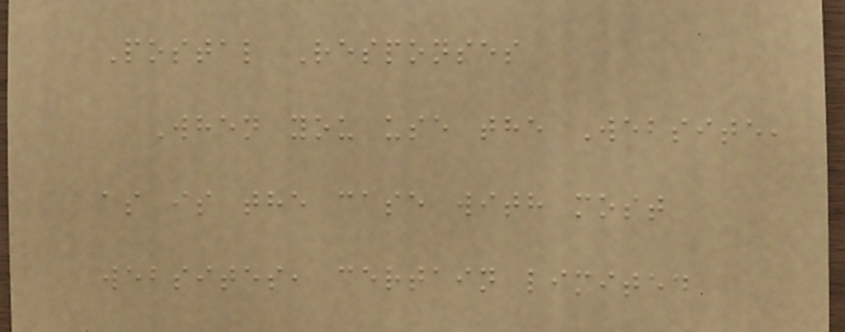Postal Responses
When you use the Website,
as is the case with most
websites, certain limited
